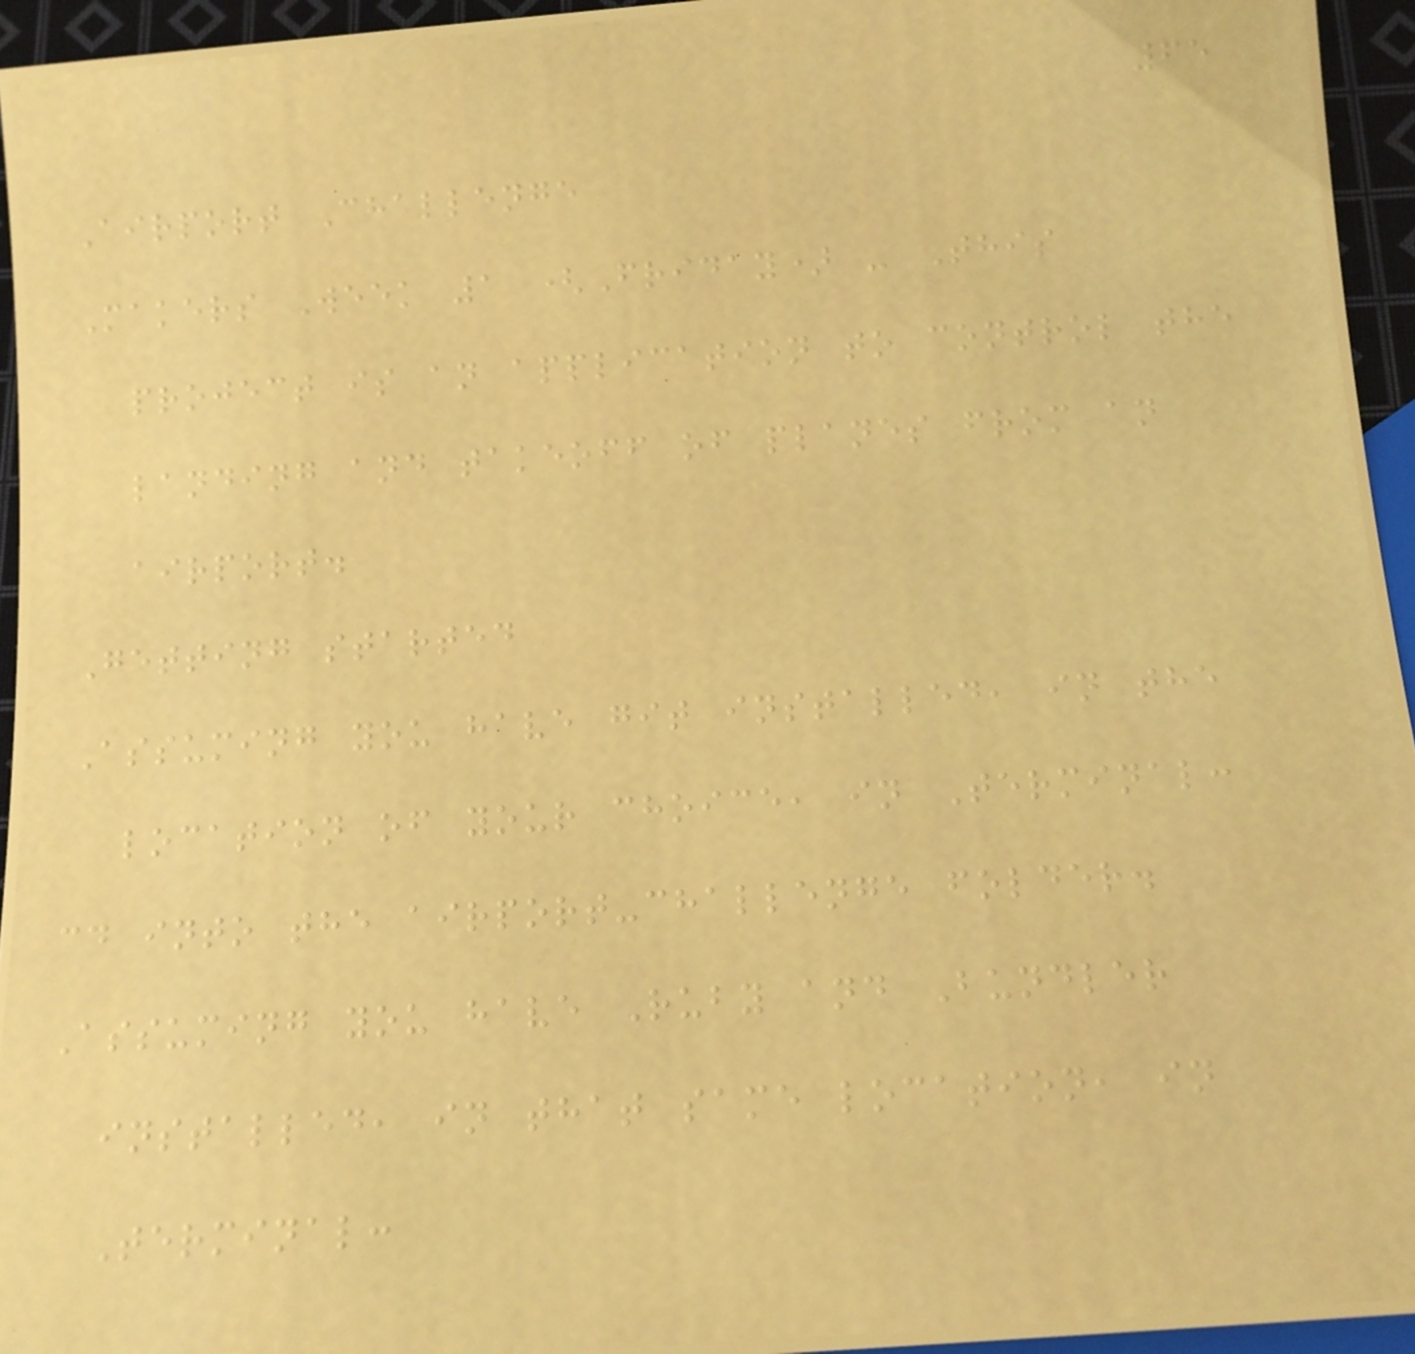65
Airport Challenge
Makers Week 1 (Friday) - This
project is an application to control the
landing and takeoff of planes from an
airport.
Getting started
Assuming you have git installed, in the
location of your choice, in Terminal:
cd into the airport-challenge folder.
Assuming you have Ruby and Bundler
installed, in that same location, in
Terminal:
